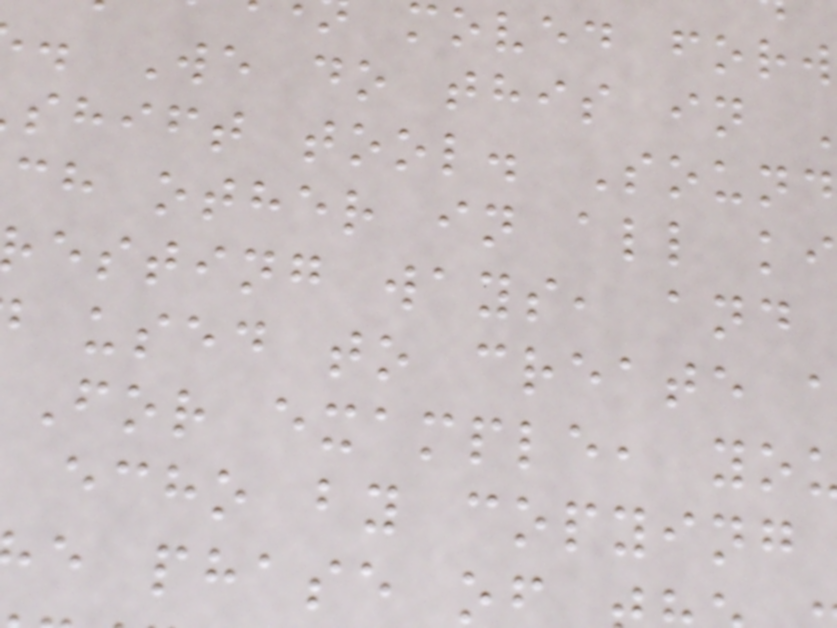moved forw
. We do this in
shift tool. Sound
ch other in all ki
esting ways, and
used to create
For example, yo
echo by copying
